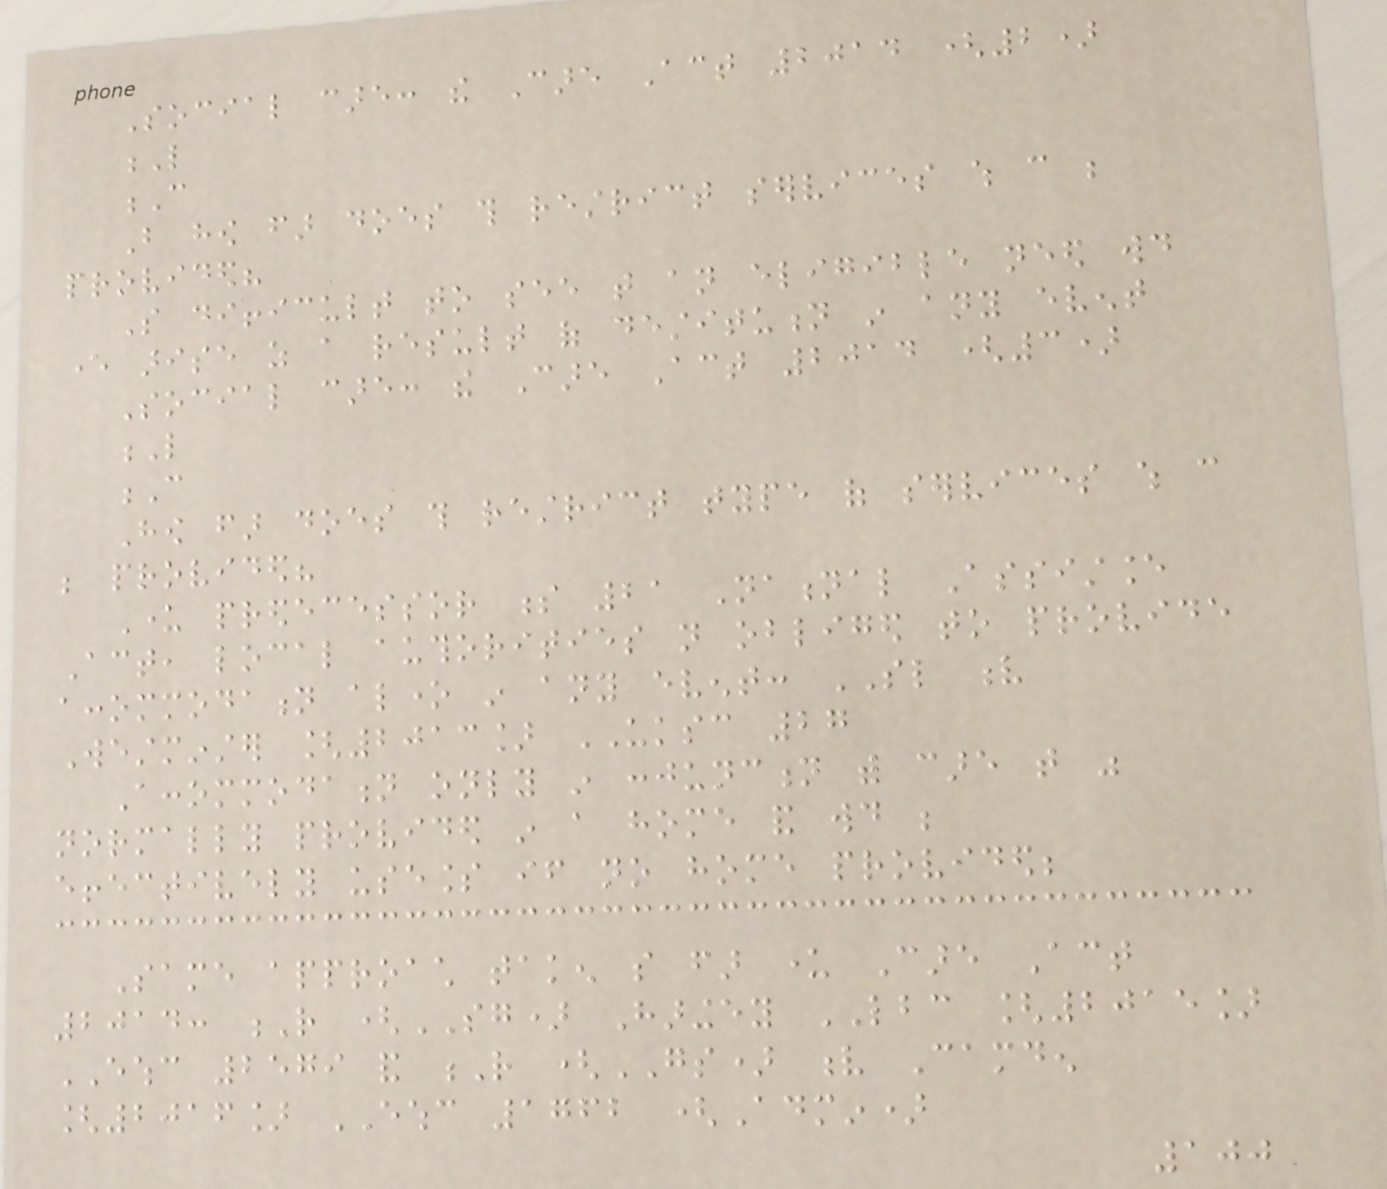Social care: the Care Act 2014 (2)
L
C
But how far does this restrict services which can be
provided?
So difficult to see that an eligible need would
ever arise as a result of destitution in any event
Social care: the Care Act 2014 (3)
L
C
How far does this restrict type of services which can
be provided?
Under predecessor s 21 National Assistance
Act, local authorities not obliged to provide
accommodation alone in any event: SL v
Westminster [2013] UKSC 27
Accommodation only in conjunction with care that was
normally provided in a home and would be
effectively useless if no home provided;
Same approach taken so far under Care Act
2014: R (SG) Haringey LBC [2015]
EWHC 2579 and R (GS) v Camden
[2016] EWHC 1762 (Admin)
100
